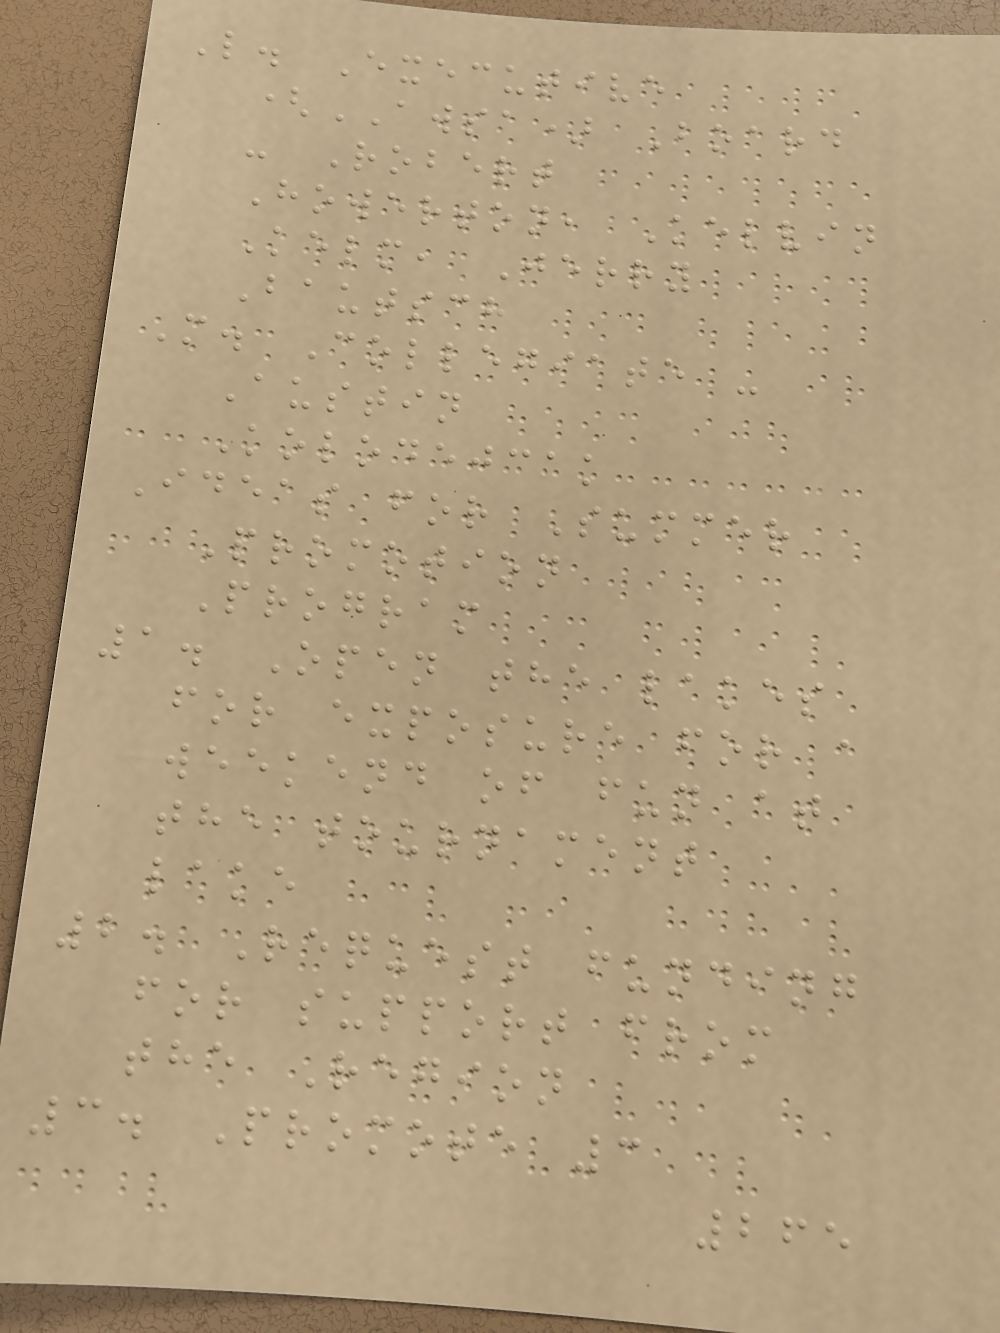L. Executive
(AWSA) Board
- Robert
Howerton, Kelvin
Kelm, Jerry
Bautsch
M. Collegiate -
Austin
Kolodejcak
Ideas for Summer
Promotion
Program
1. Open the lakes
for exposure for a
weekend of fun at
the tournament
lake
2. Request funding
for support from
the Region
3. Promote 3
265
